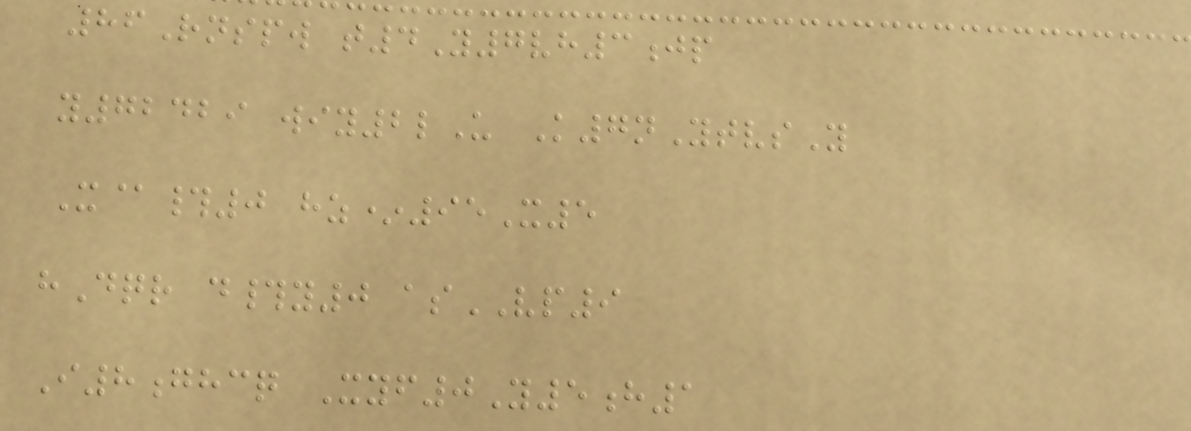86Rnspw t4Y7vh3jp
y72429 wiy2lU K7nYtvsY
X@#0 hz*95X5
hDqr d#y0 asVP9
I8ghcq Xyf0Y5h1
